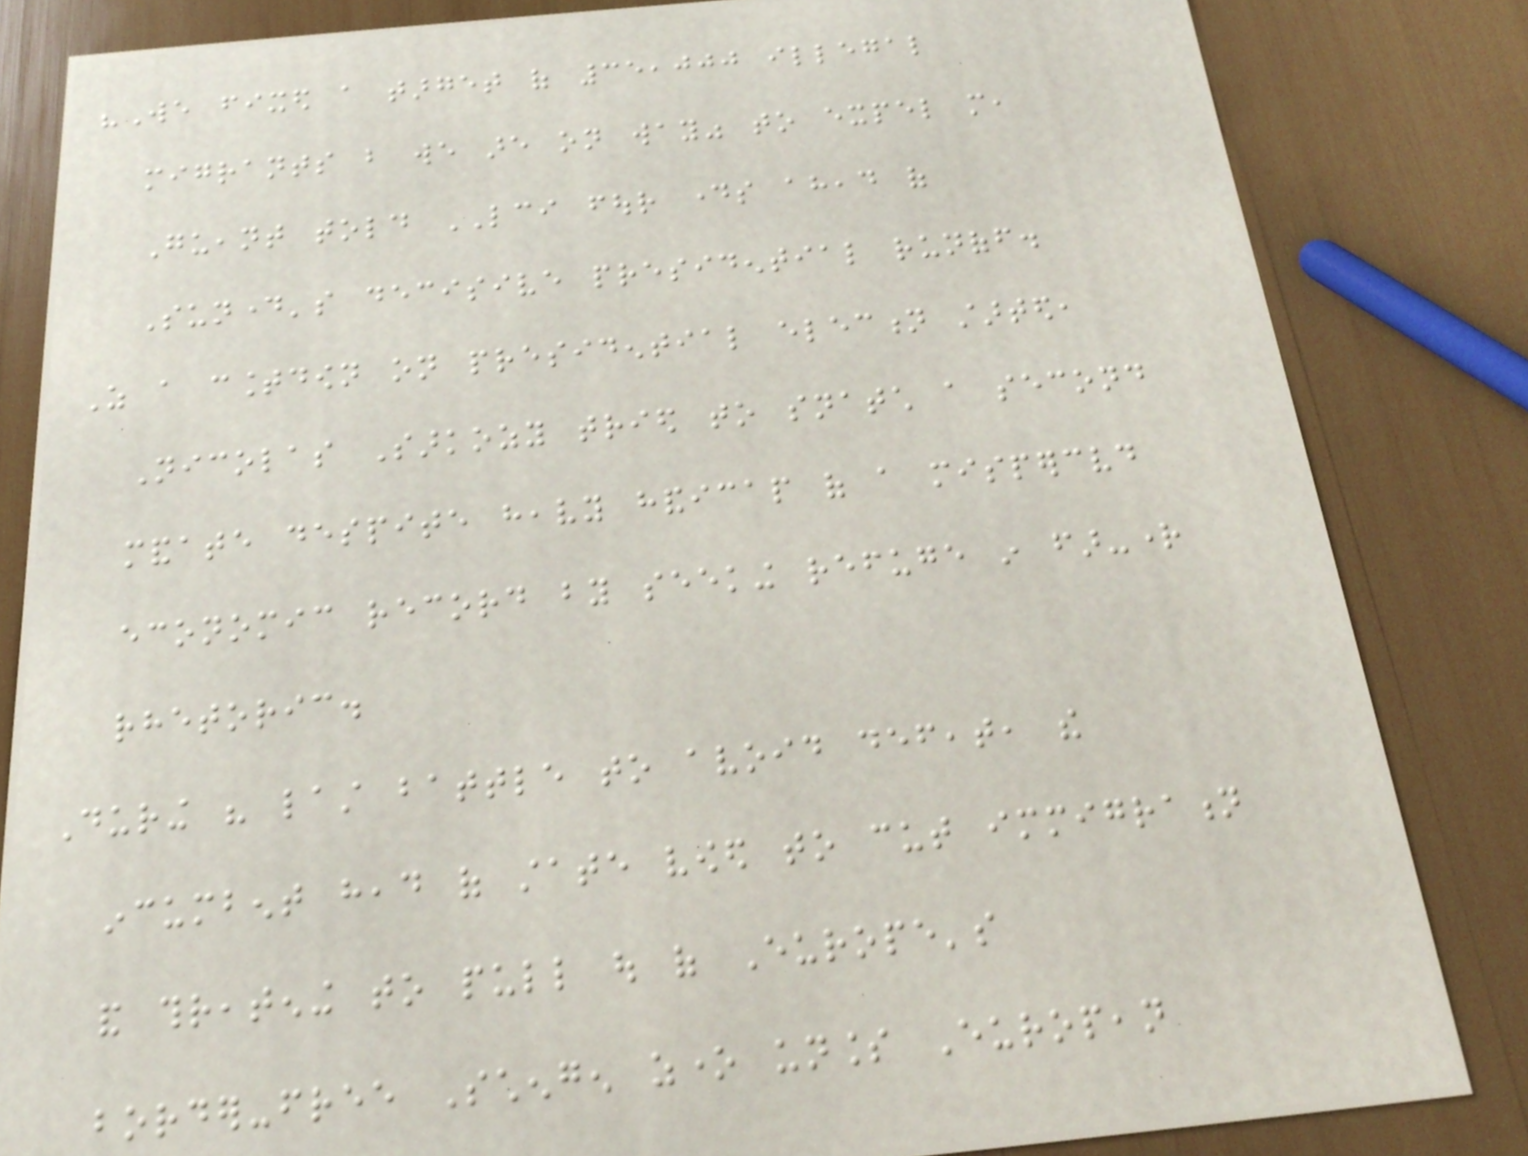"We fixed a target of 35,000 illegal
migrants but we are on way" to expel more,
Gueant told LCI four days ahead of
Sunday's decisive presidential runoff.
As a countdown on presidential election started,
Nicolas Sarkozy tried to snatch a second
mandate despite heavy handicap of a misperceived
economic record by seeking refuge in far-right
rhetoric.
During his last battle to avoid defeat, the
incumbent head of state vowed to cut immigration
and threatening to pull out of Europe's
border-free Schengen zone unless European
